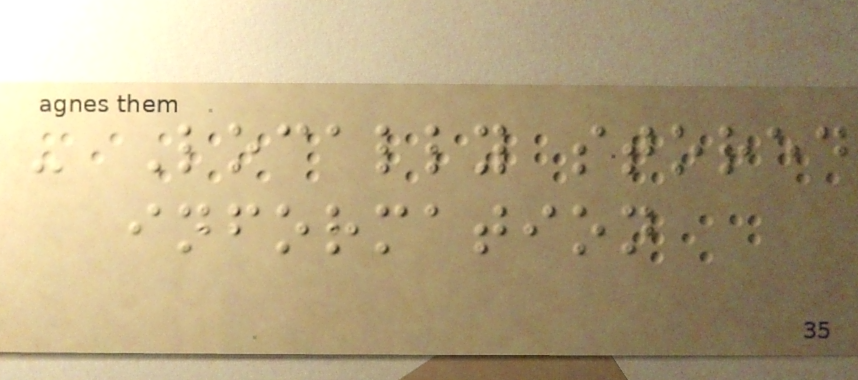- Locally stored
information
